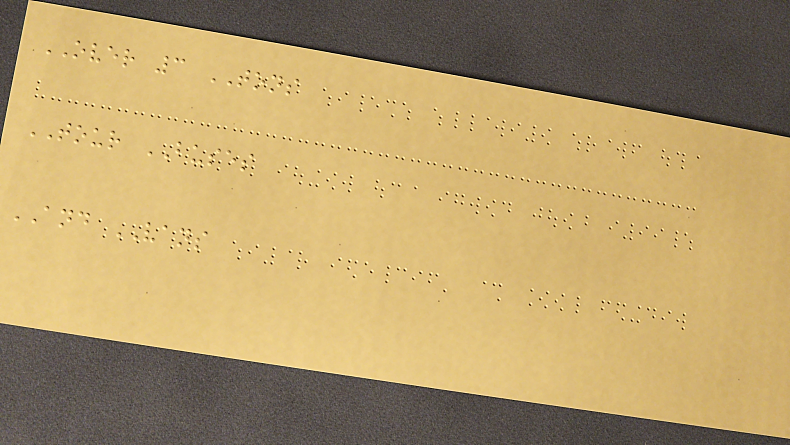OVER 3 TONS
TOUR BUSES
AND VANS
